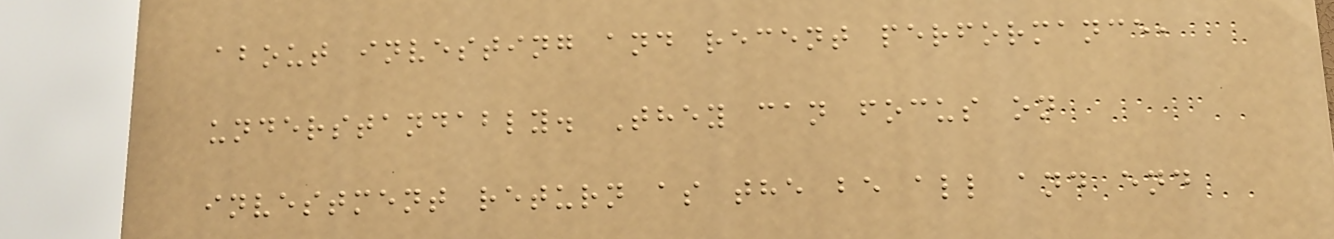about investing and recent performance,
understandably. They can focus on
investment return as the be all and end
